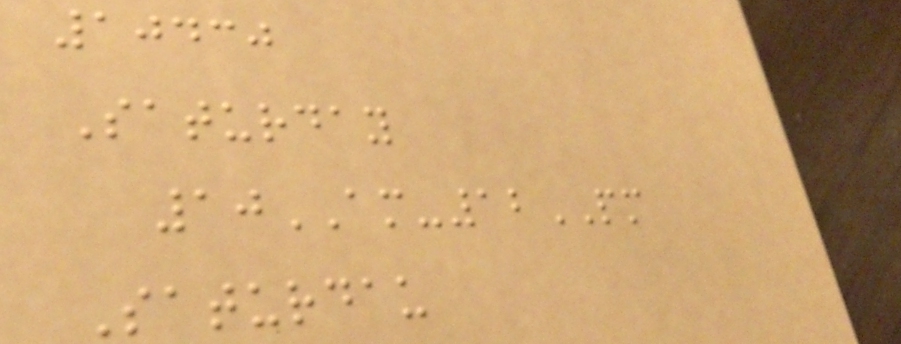10430
Saturday
10AM-12PM
Saturdau
